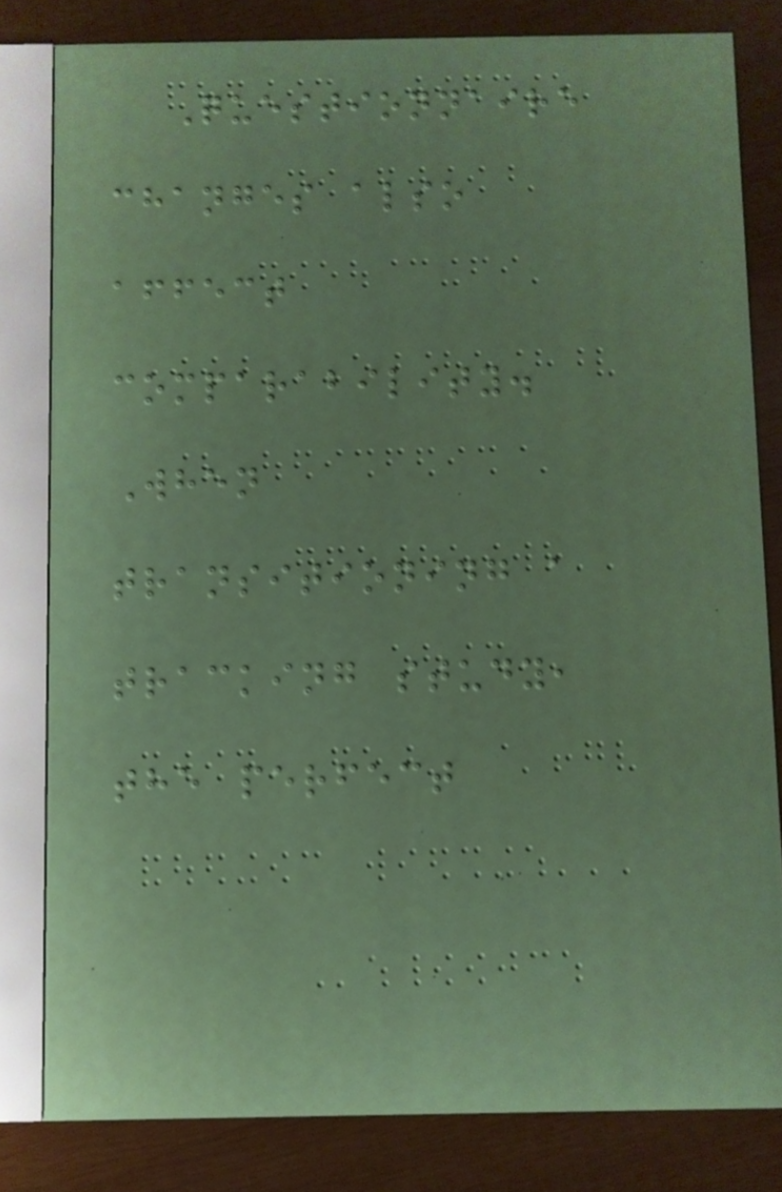Questionnaire
changes also
affect
comparability.
When
transitioning a
tracking study,
the perfect
